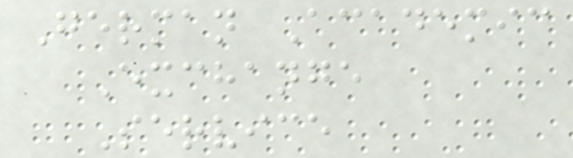German Academic
Exchange
Service
